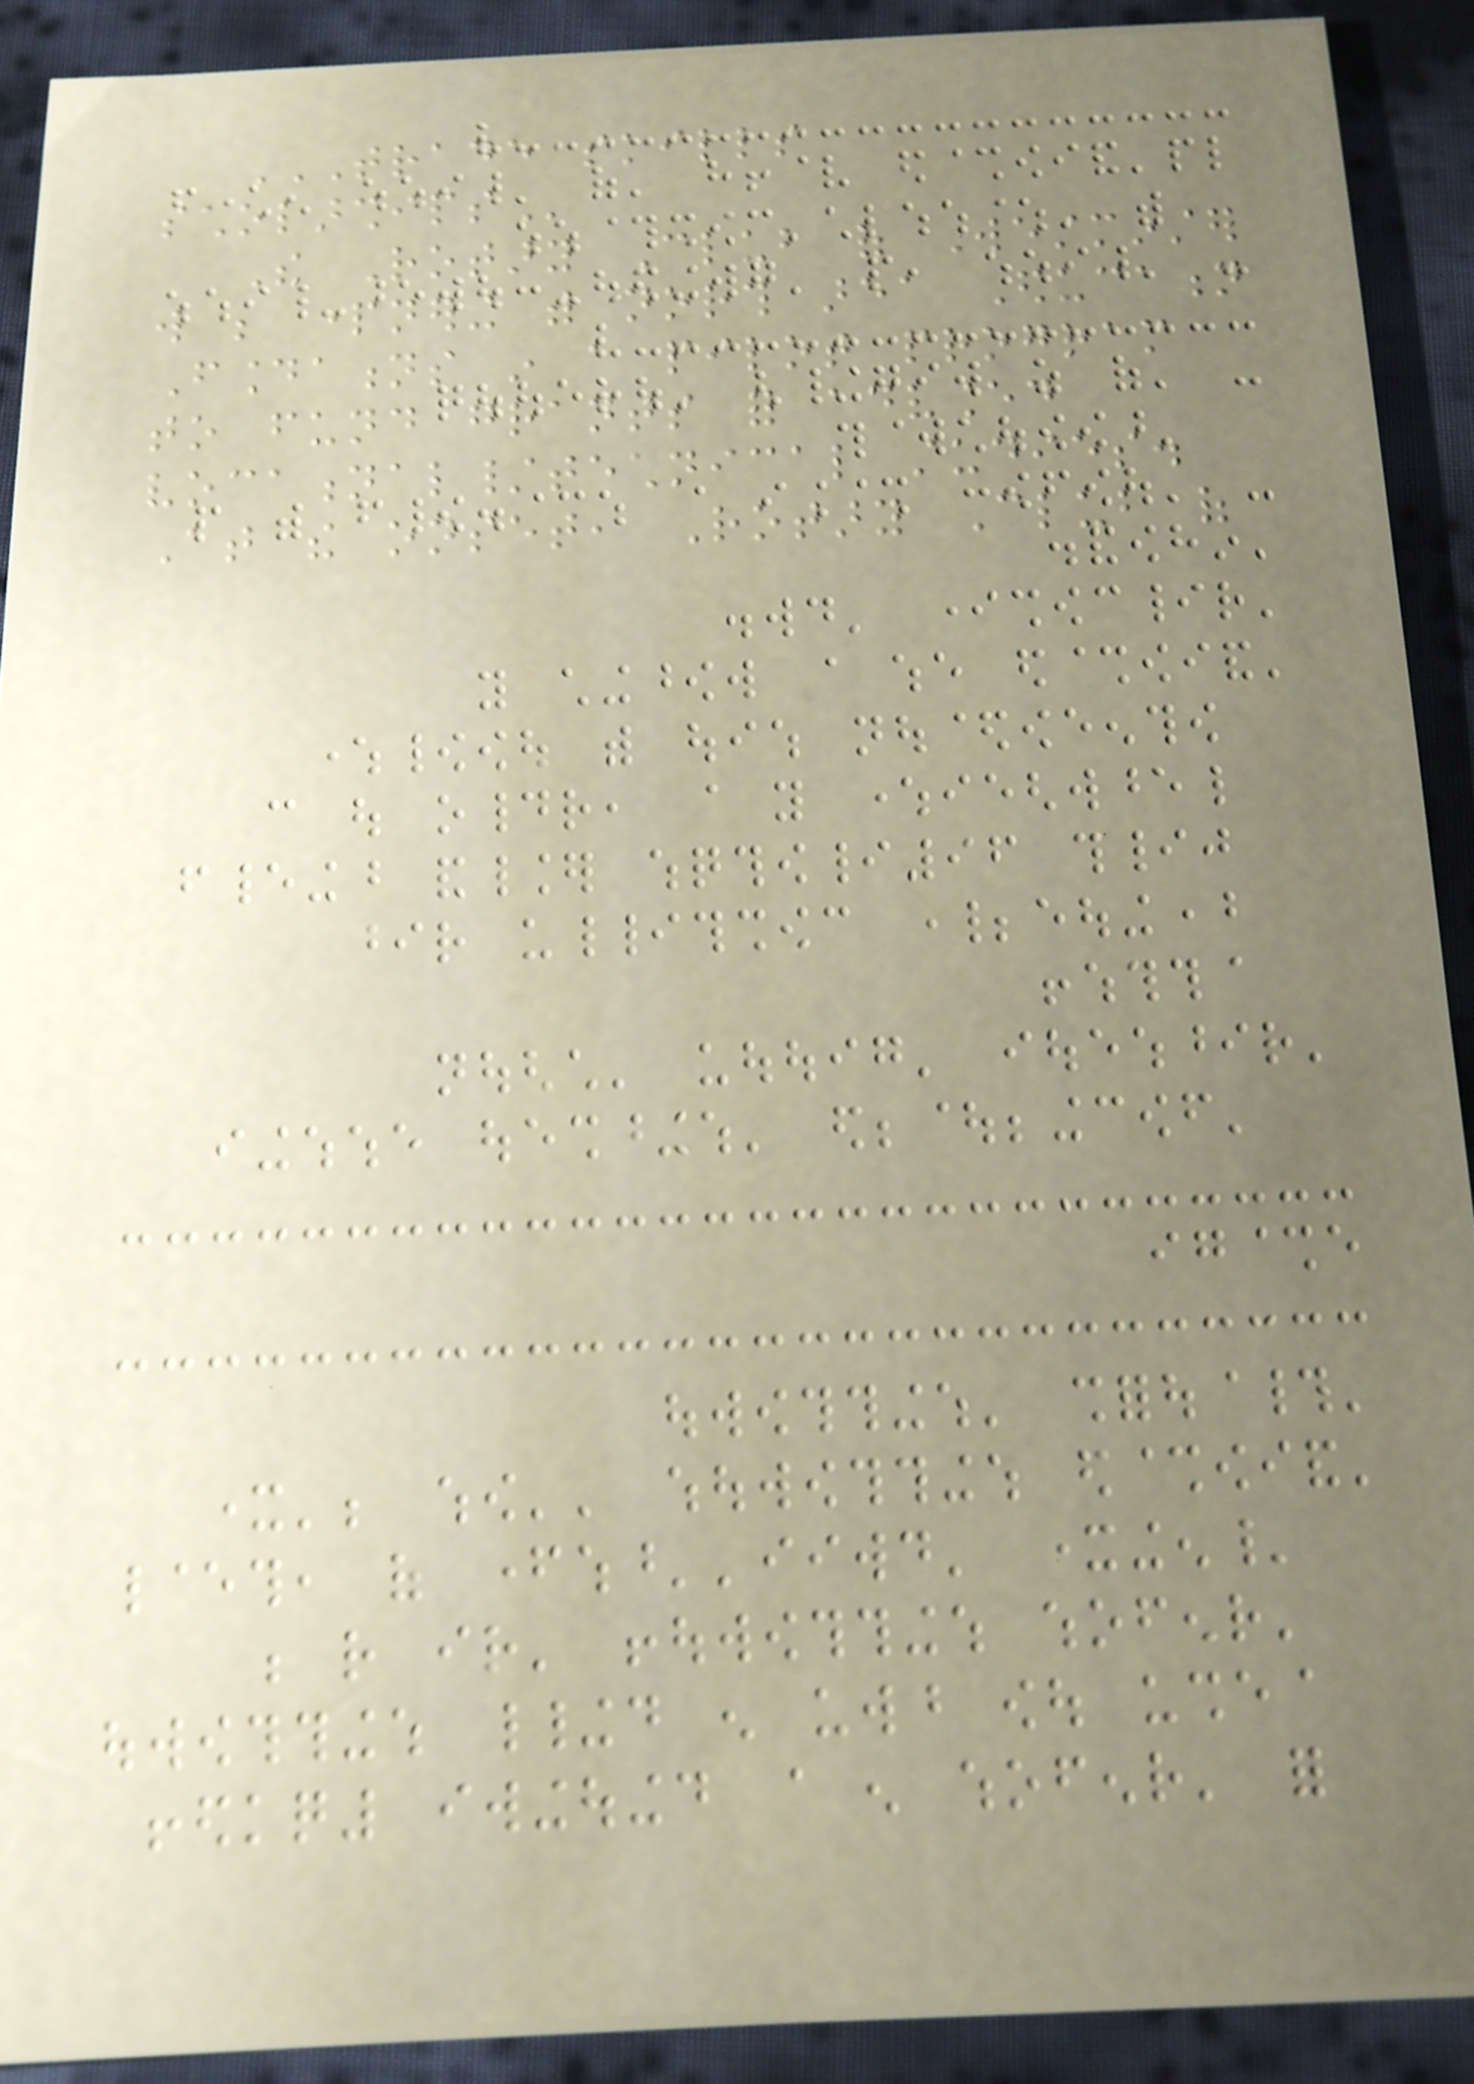TRADE SKILLS
SCHOLARSHIPS
The Rotary Club of Westminster
will be partnering with north area Education
Foundations in a pilot program
to fund grants for advanced
vocational/technical studies.
At the onset, Rotary Club of
